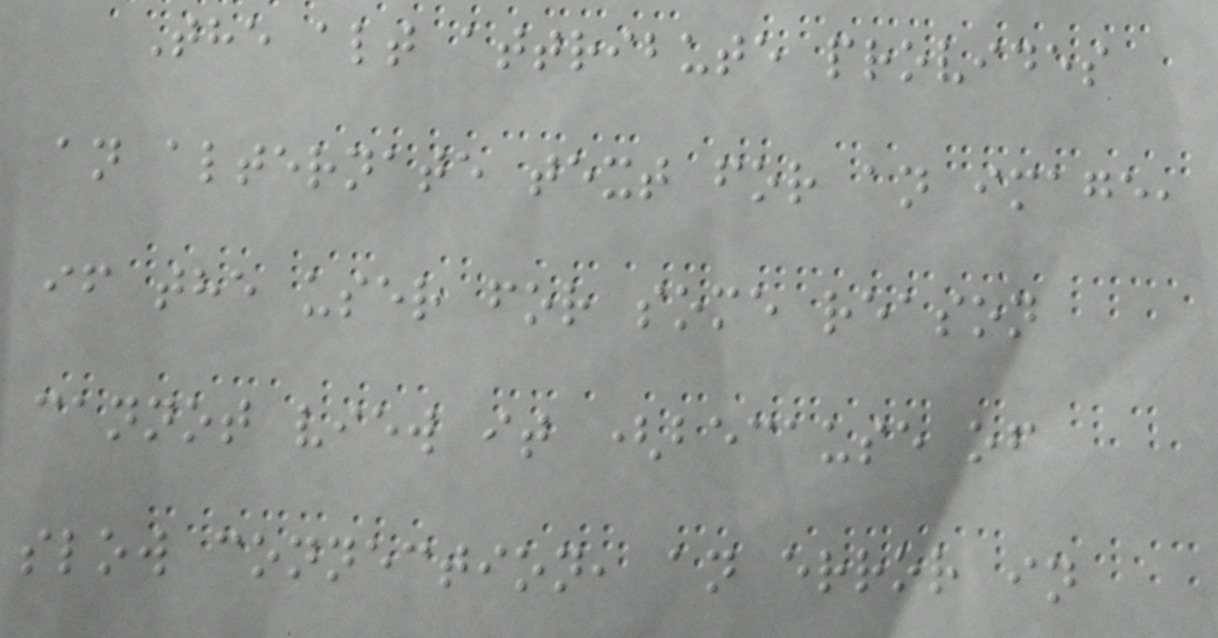The alt attribute provides
an alternate text for an image,
if the user for some reason
cannot view it (because of
slow connection, an error in
